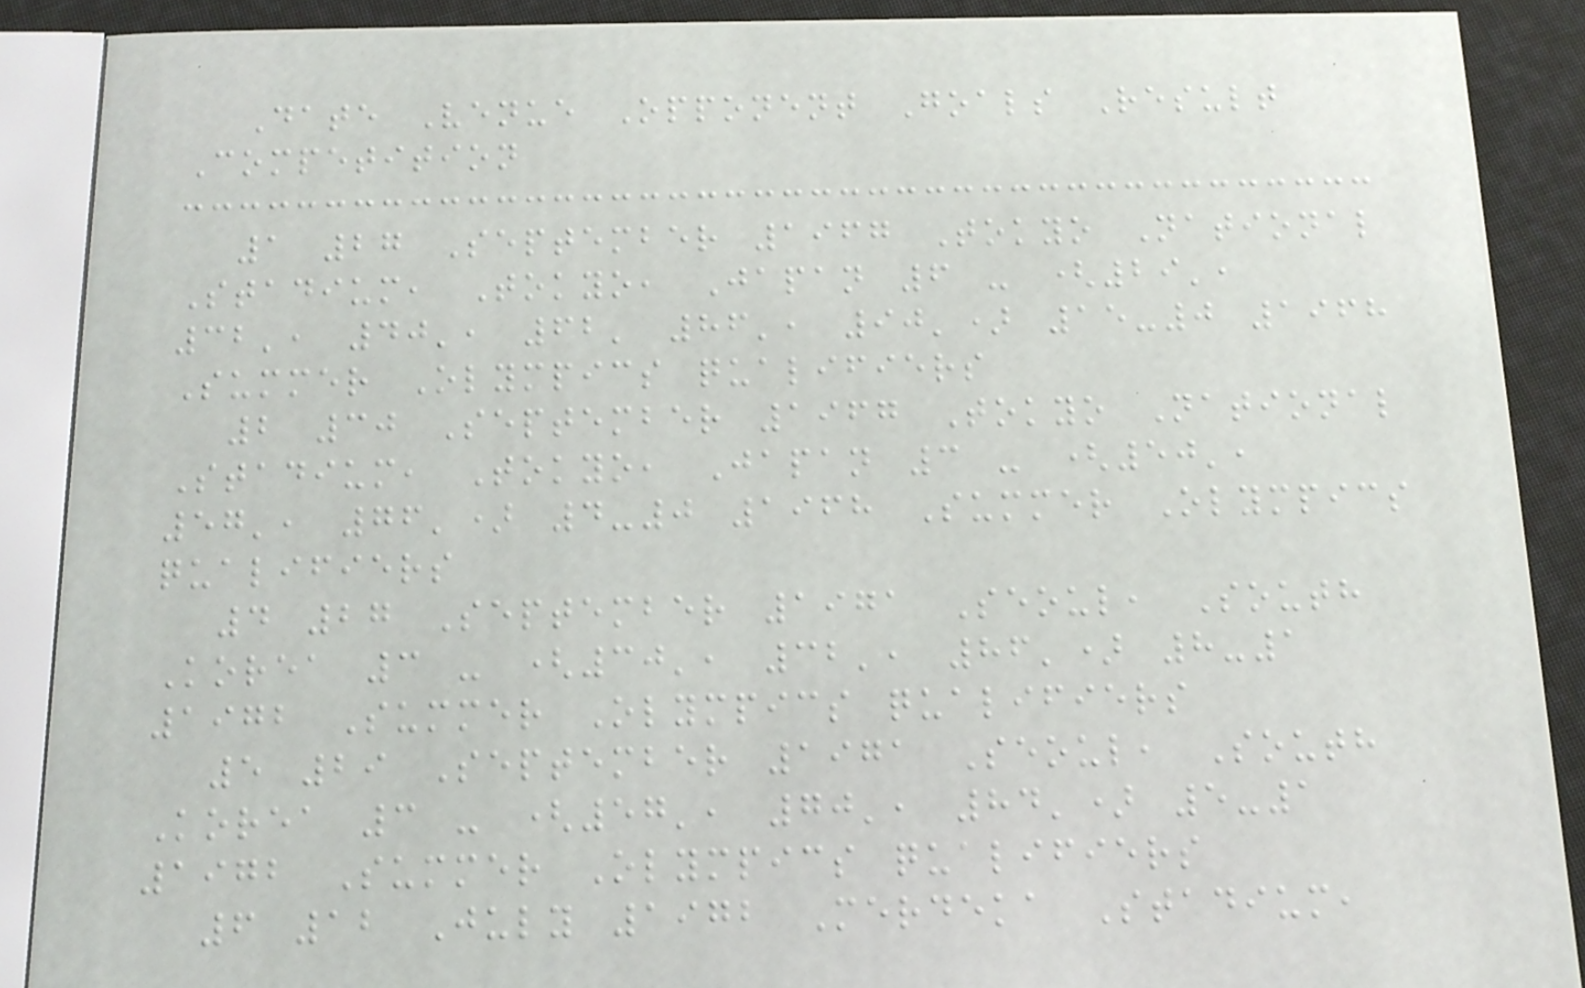Date Venue Opponent Goals Result
Competition
1 27 September 1967 Tokyo National
Stadium, Tokyo, Japan 6 - (29',
32', 40', 62' 86', 90') 15-0 1968
Summer Olympics qualifiers
2 30 September 1967 Tokyo National
Stadium, Tokyo, Japan 3 - (50',
57', 76') 4-0 1968 Summer Olympics
qualifiers
4 27 September 1971 Seoul, South
Korea 3 - (30', 32', 86') 8-1
1972 Summer Olympics qualifiers
5 29 September 1971 Seoul, South
Korea 3 - (57', 70', 84') 5-1
1972 Summer Olympics qualifiers
6 12 July 1972 Merdeka Stadium,
